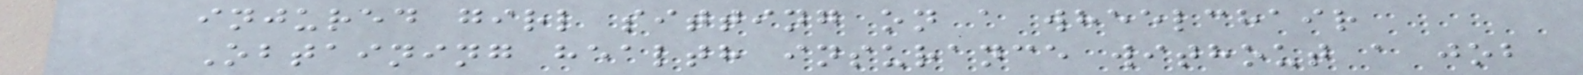injured girl sitting on a wheelchair
Obtaining health insurance without a job
